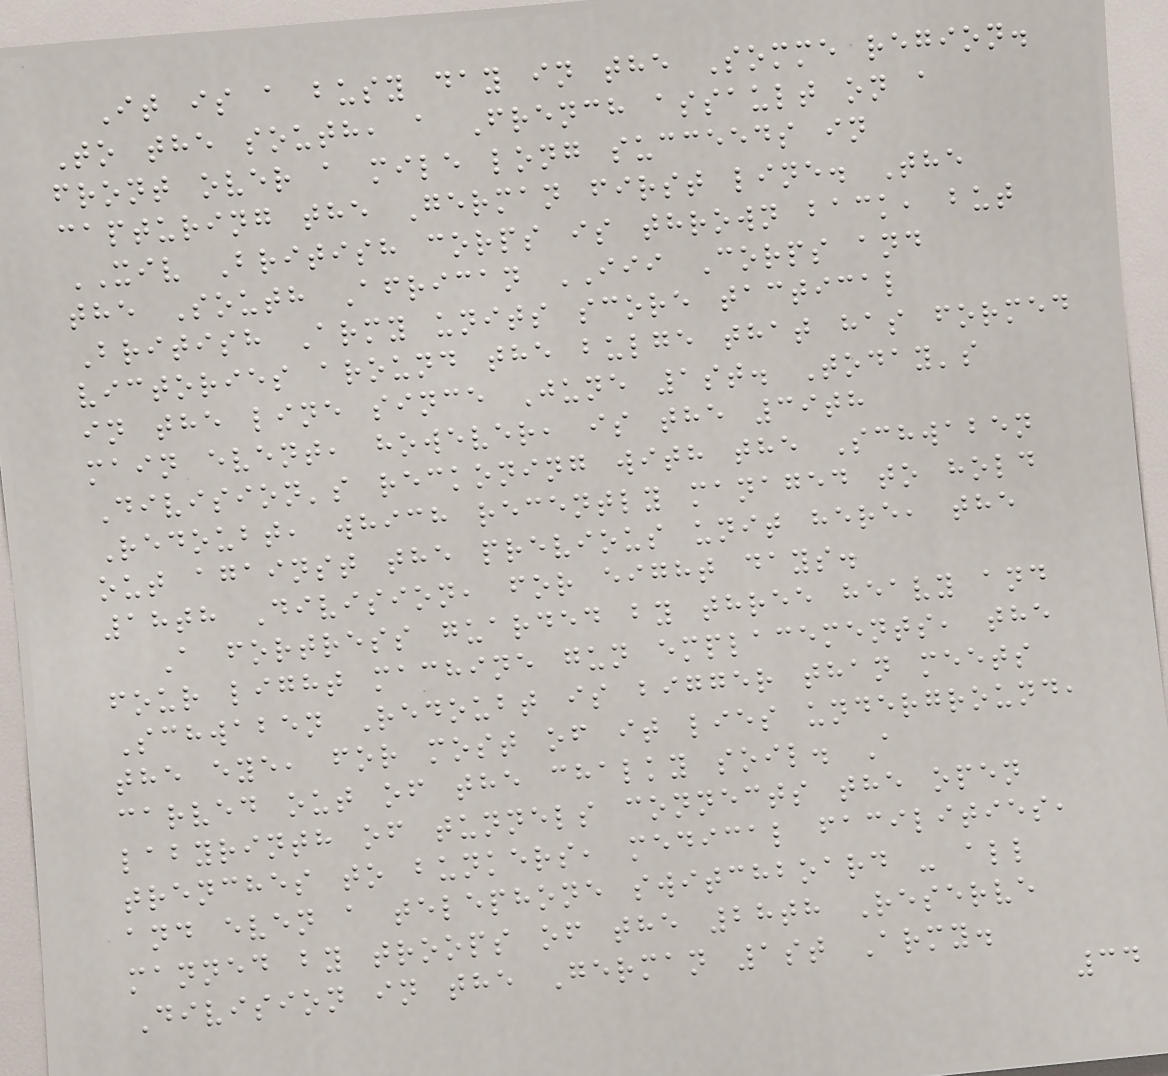It is a busy day in the Somme region.
To the south, a French assault on a
front over a mile long succeeds in
capturing the German first line. The
XIV British corps is thrown back, but
the South African III Corps and
British Army units score tactical
victories around the bulge that has formed
in the line since June 1st. Today's
main event, however, is the 39th
Division's reckoning with the Schwaben
Redoubt, which recently managed to hold
out against the previous unit here, the
18th Division, for eight days.
A fortress guarded by three heavy and
four light machine gun emplacements, the
Schwaben Redoubt is bigger than meets
the eye, for most of it lies underground,
carved out of the chalky soil. A
labyrinth of tunnels connects the open
trenches to bunkers, medical facilities,
and even a telephone switchboard - all
manned by troops of the 28th Reserve
Division in the German 1st Army.
34
